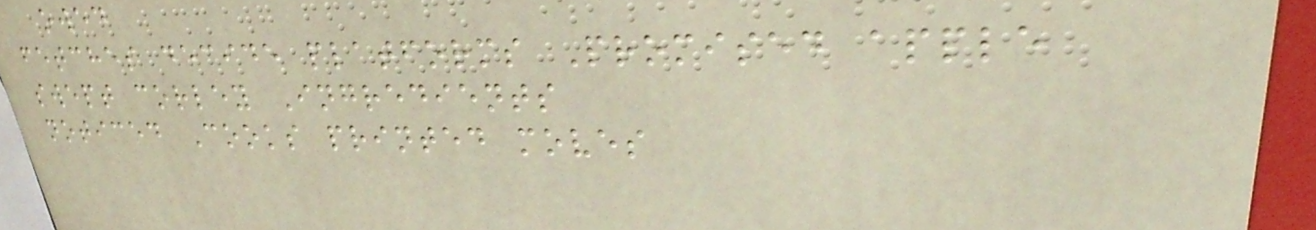owed
fetches decide platforms Promised apple
swept corley Ingredients
noticed Cooks printed moves
